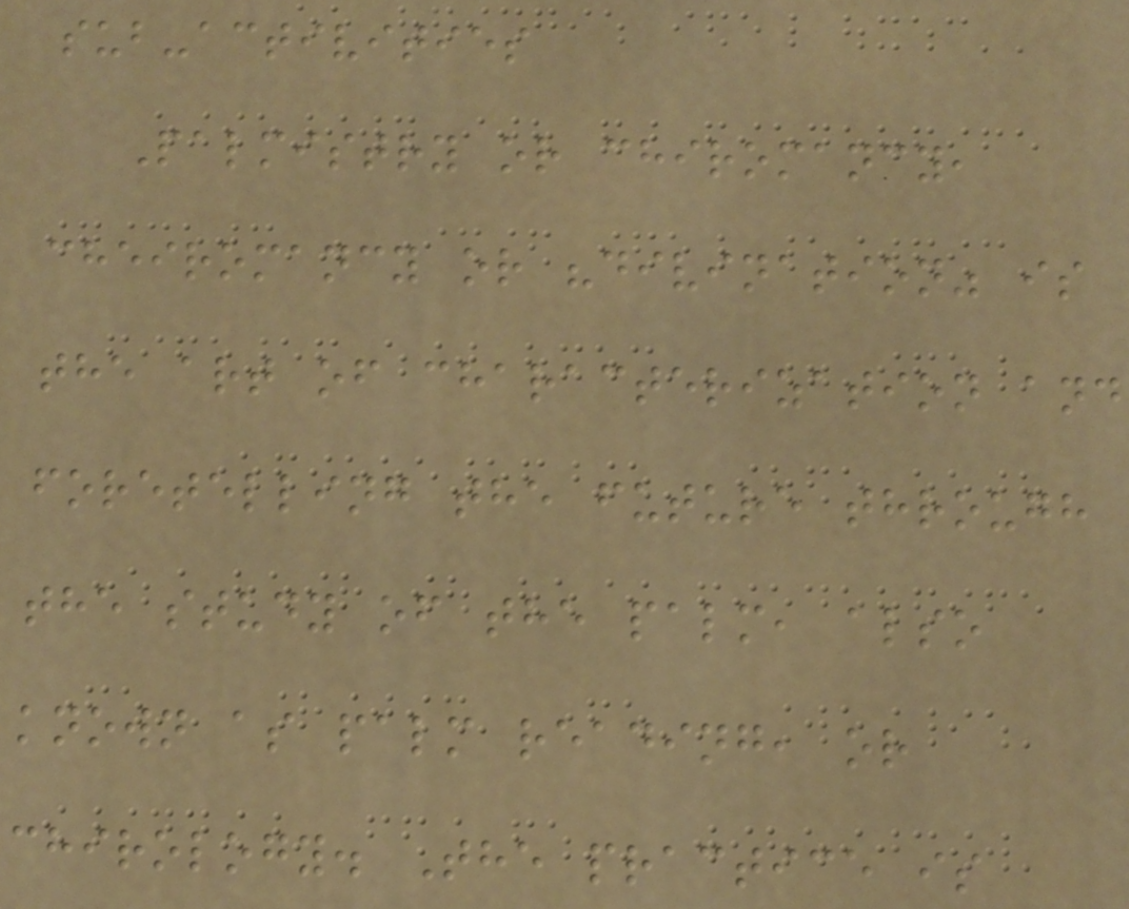sub-activities
Palmistry or chiromancy,
cheiromancy or "divination" is
the art of characterization and
foretelling the future through
the study of the palm, also
known as palm reading, or
chirology. The practice is
